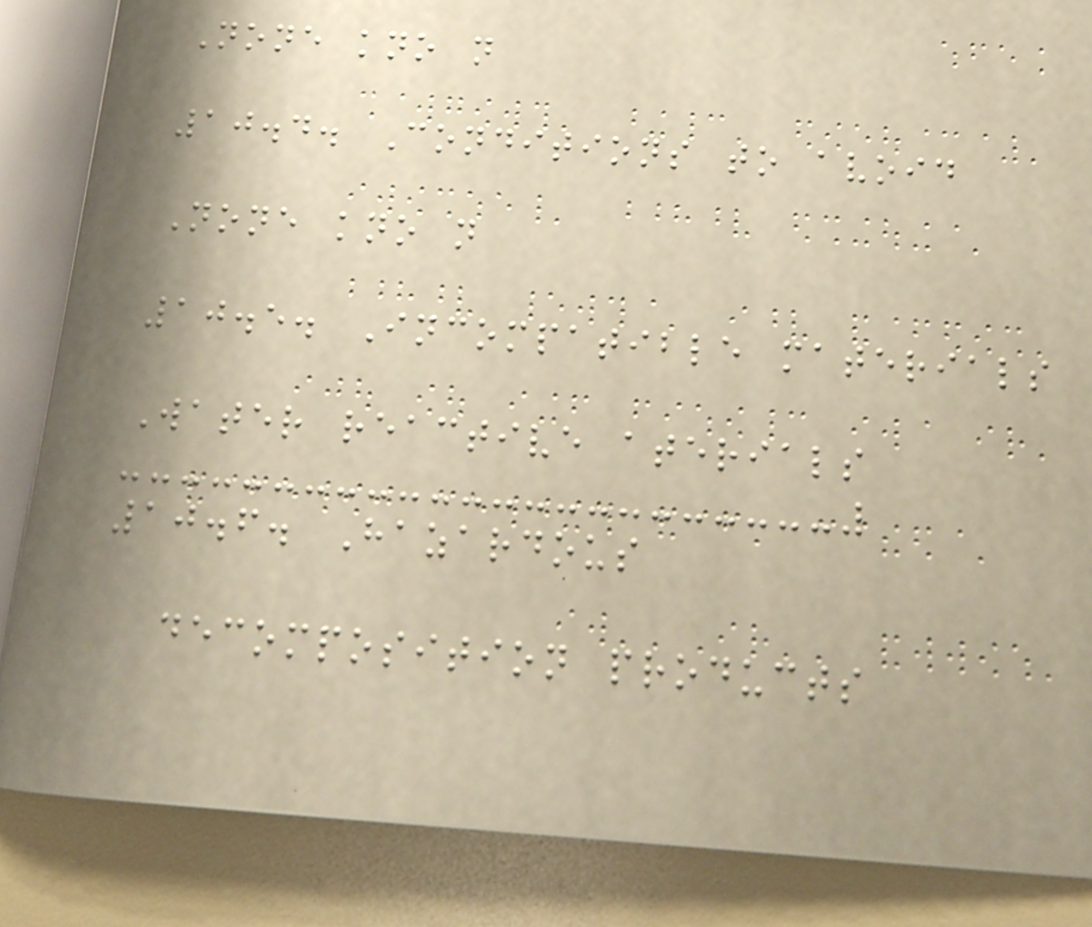None kno n
10.4. Conditions to avoid
None kno n
10.5. Incompatible materials
Water reactive aterials
10.6. Hazardous
decomposition products
